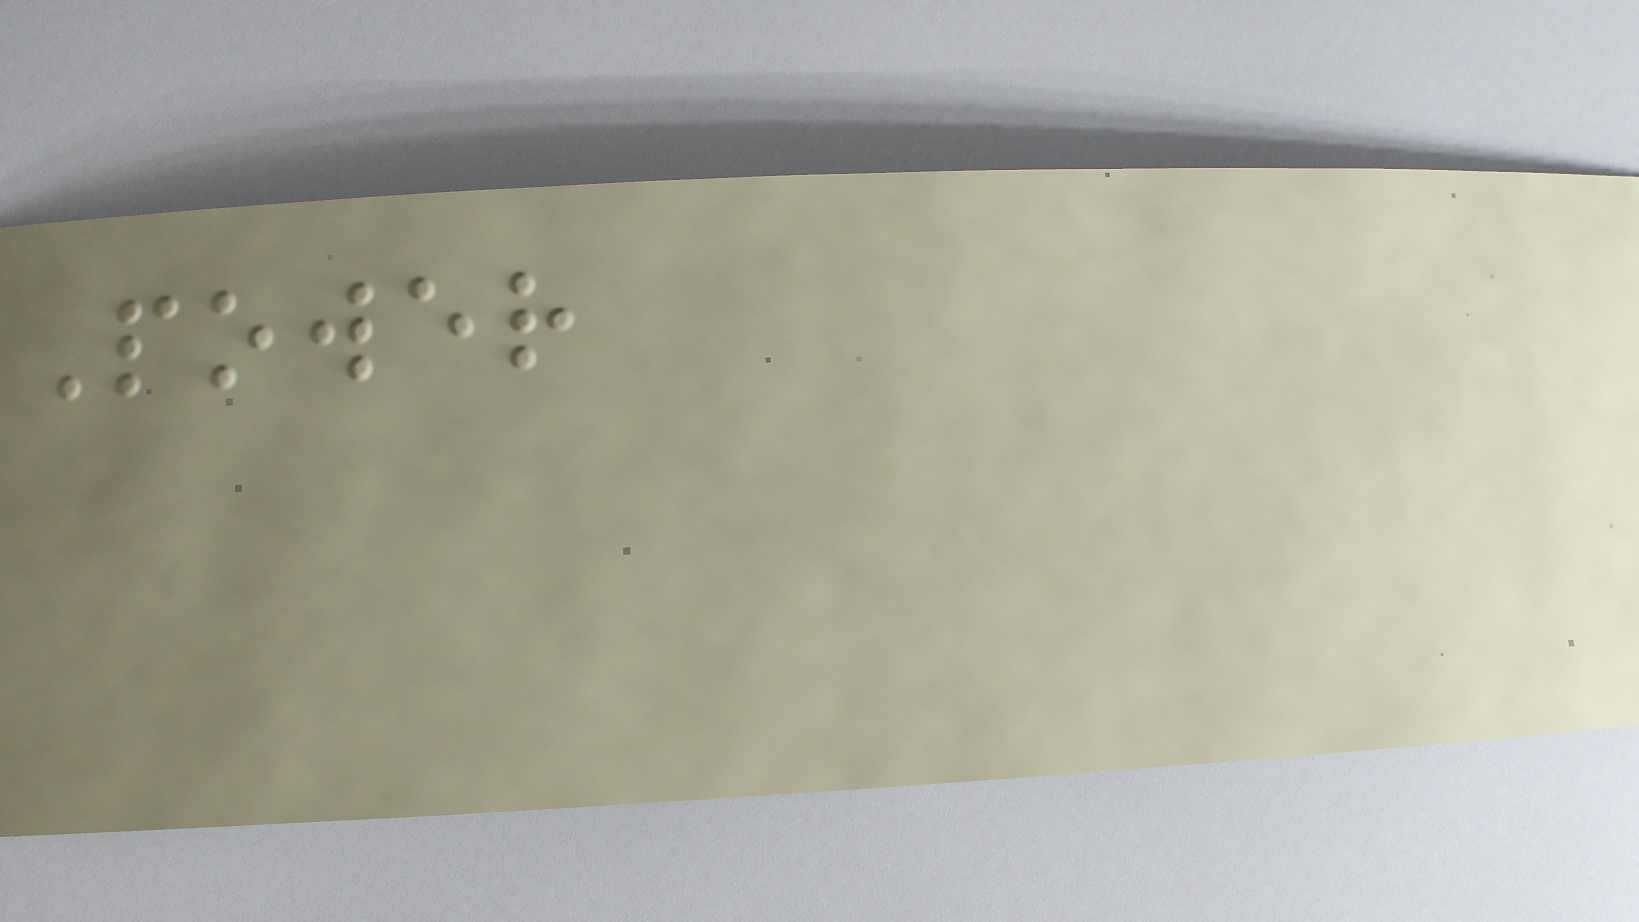Power
